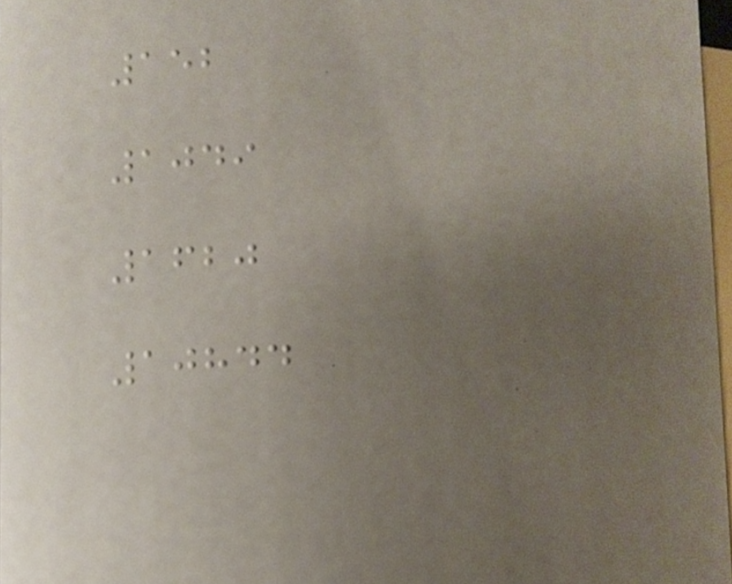152
1049
1620
10844
